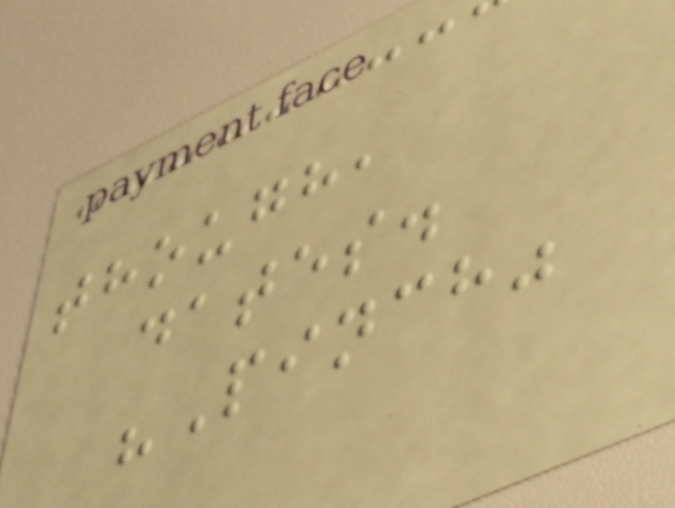though,
dates.
"Pinch"
